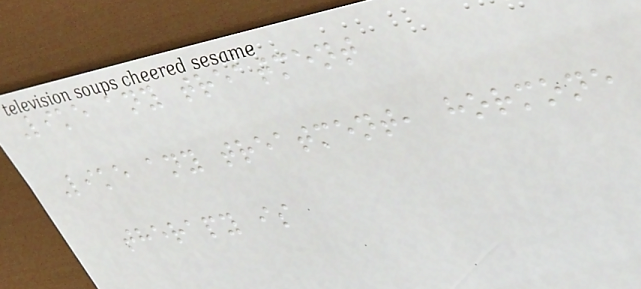Like any treatment
Like any treatment, hormone
therapy is
